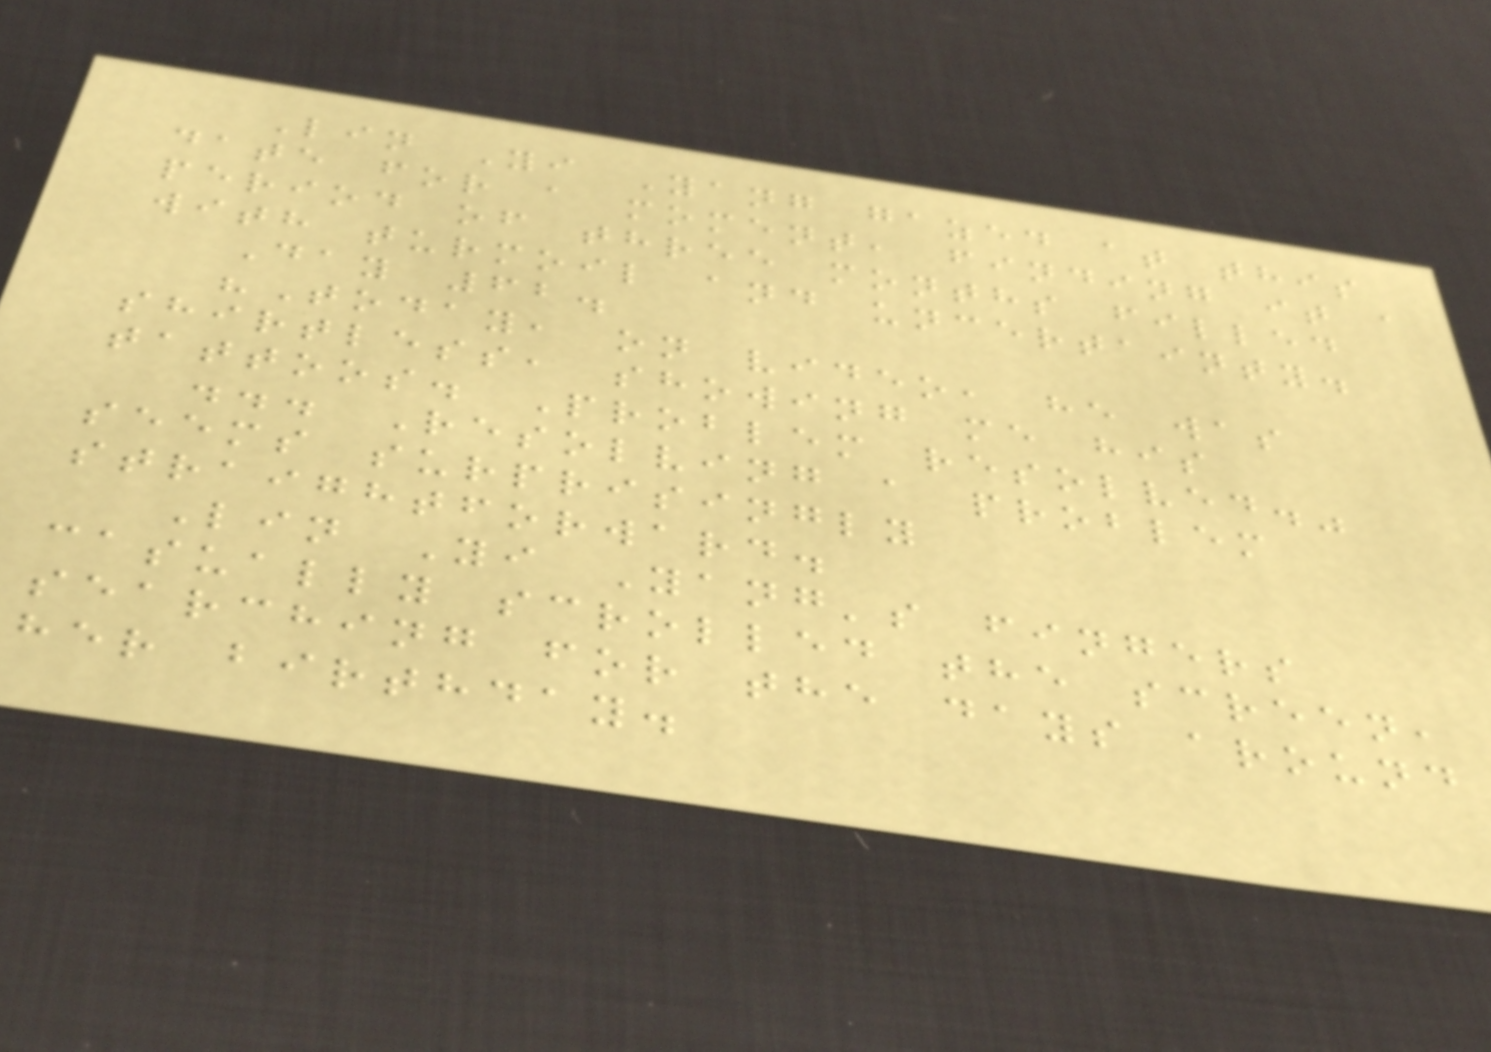Lin Yi Yang gazed at this
date for a moment, finding it a
period of three months filled
with turmoil and uncertainty.
Day 62.
"Today, on video, he was
shirtless, showing me his
tattoos. Problem resolved."
... Resolving a problem
seems surprisingly
straightforward.
Lin Yi Yang's fingers
casually scrolled the screen,
searching for the days around
her birthday.
